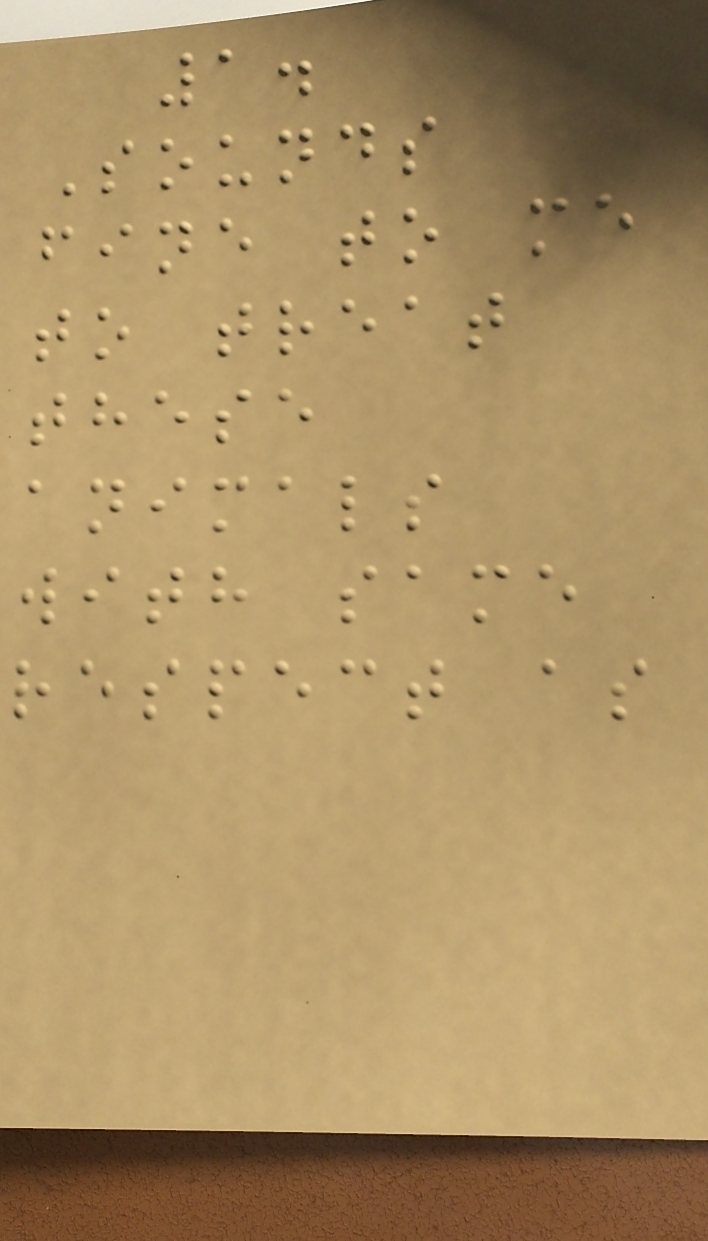1.
Sounds
fine to me
to treat
these
animals
with same
respect as
